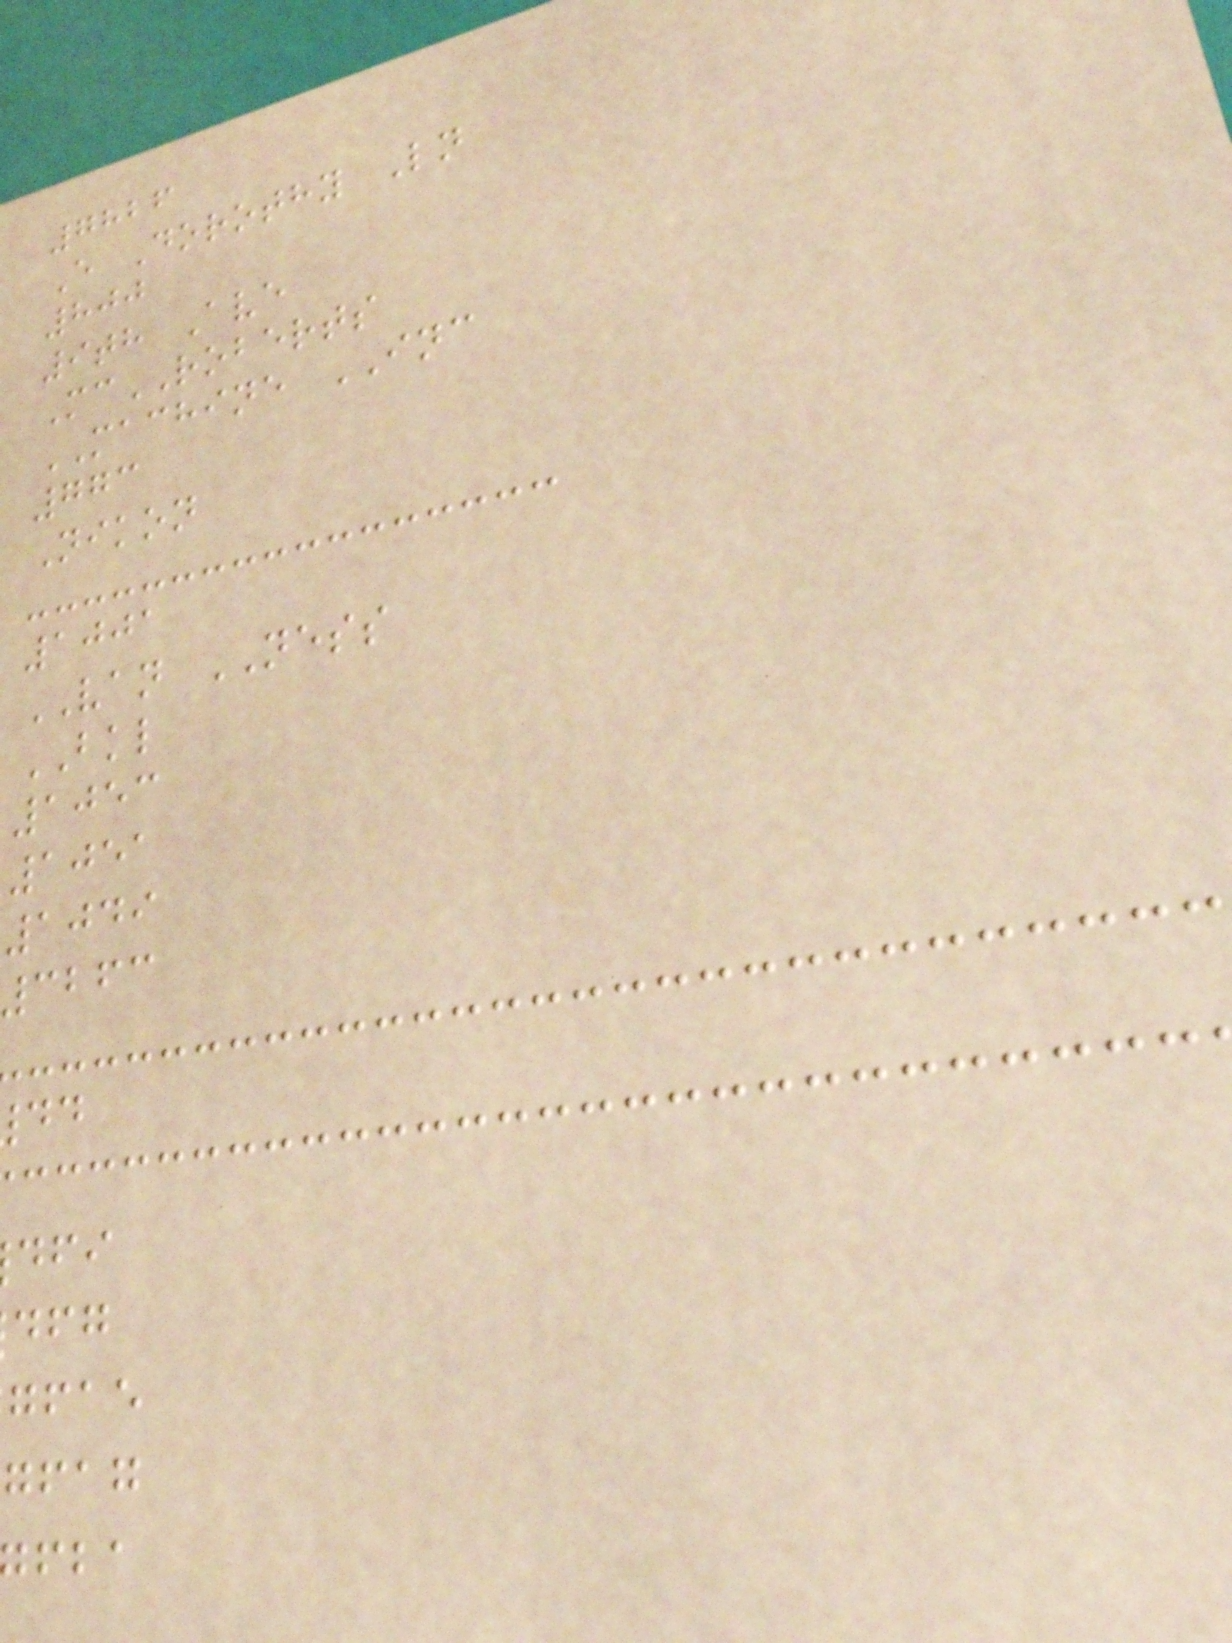7826
E Dorothy Ln
800
9th Ave
McROBERTS
MACHINE INC
773
Nikon
1001
VAN NESS
BKL
1053
1051
1049
3263
gfae
gfag
